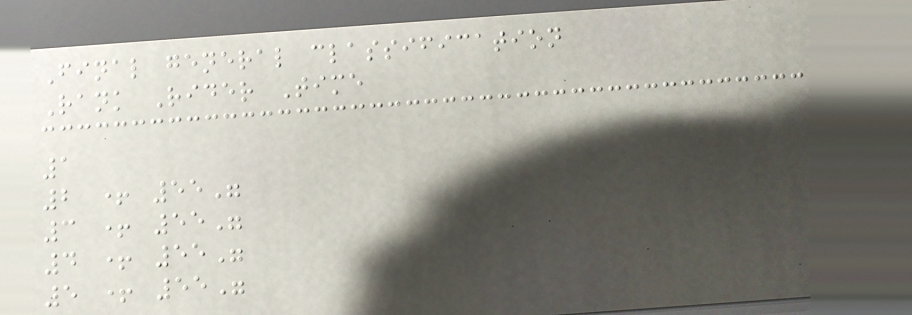Final general classification
Rank Rider Time
1
2 + 55"
3 + 55"
4 + 55"
5 + 55"
